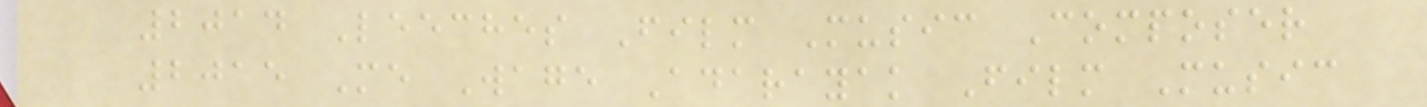2014 Leeches Film Music Composer
2015 Me Wage Adarayak Film Music
